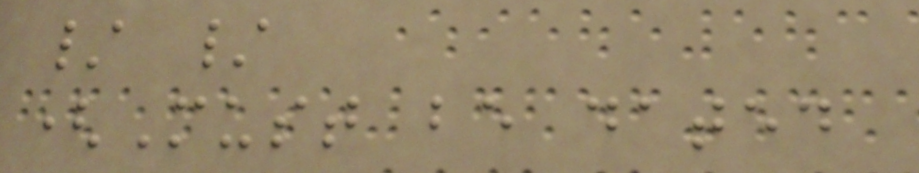/ /
(Must be dated
